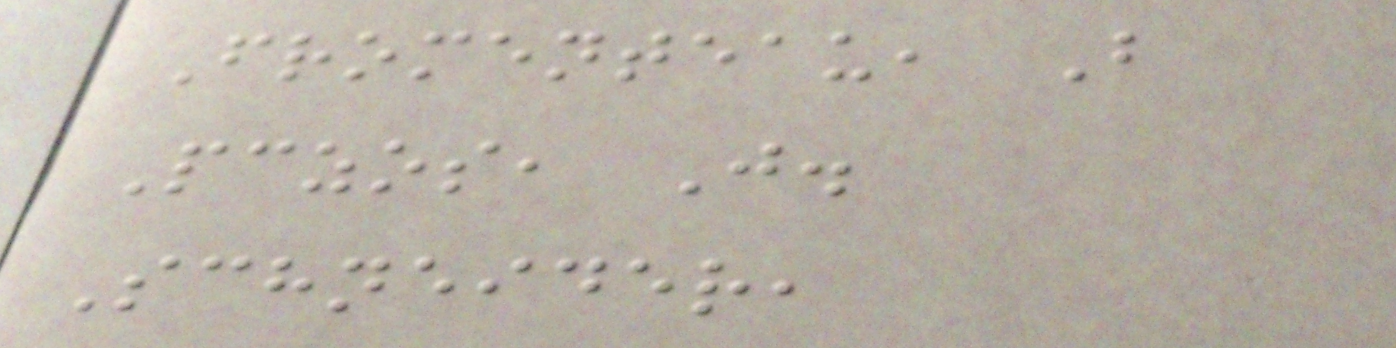Fromenteau, B
Pczos, J.
Schneider,
